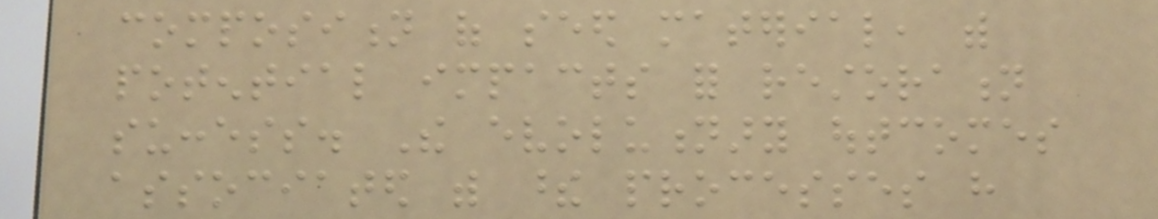composition of seed material, with
potential impacts for restoration
success. The evolutionary outcomes
associated with these processes have
